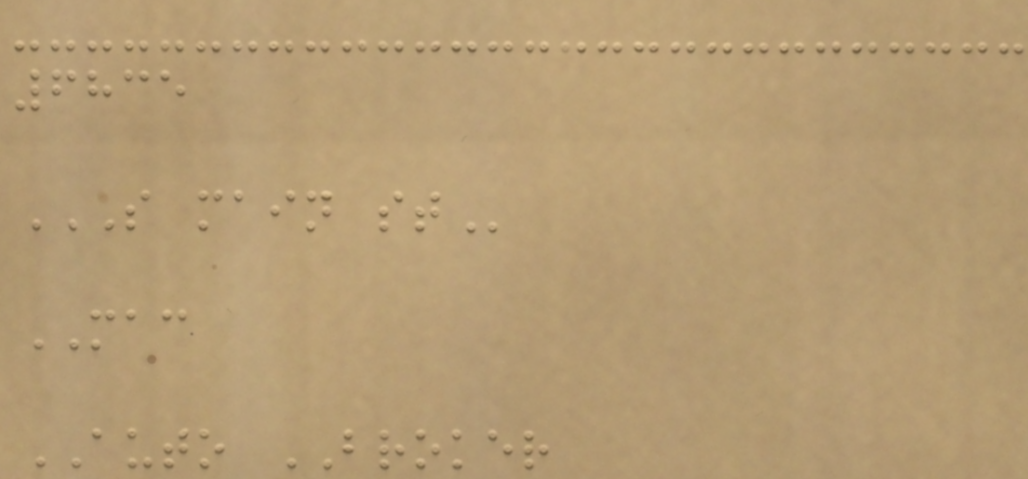6835
S MAIN ST
MAC
AUTO BROKER
